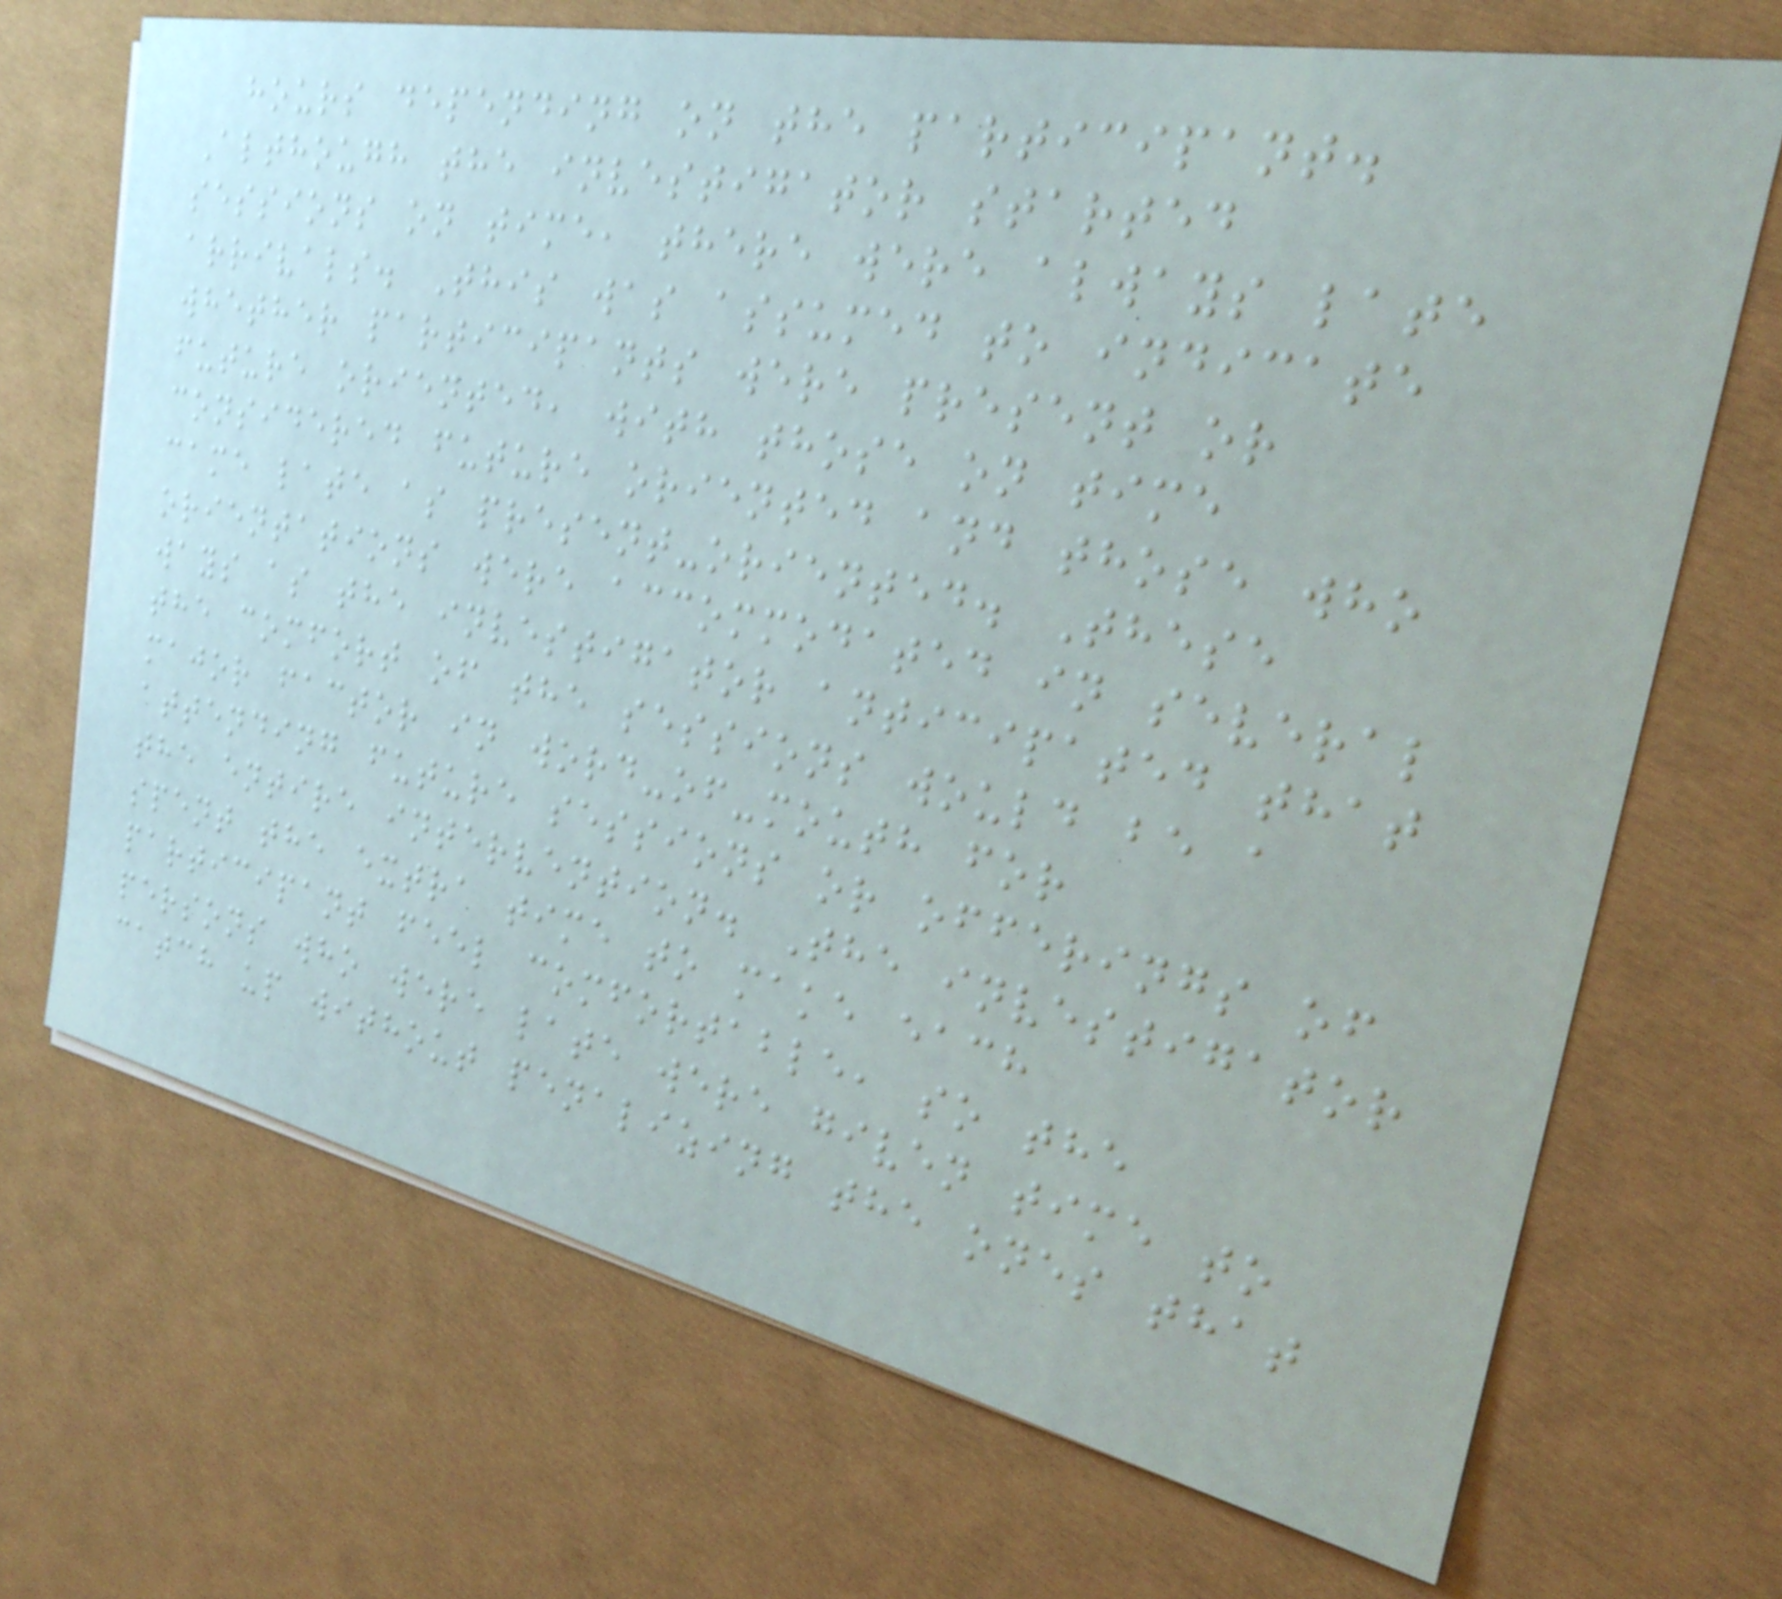hours depending on the participant.
Although the investigator started
sessions on time, there were always late
arrivals. This was assumed to indicate
whether participants were present or
future oriented, with those on time
considered future oriented and those who
came late as present-oriented. These
orientations were accommodated in several
ways as the investigator anticipated that
the comfort of the sessions would be a
major factor in word-of-mouth for
attending future sessions or offerings of
the entire intervention. The investigator
spent the extra time to make each
participant feel comfortable, so the
persons who were late were given time to
catch up without penalizing the ones that
